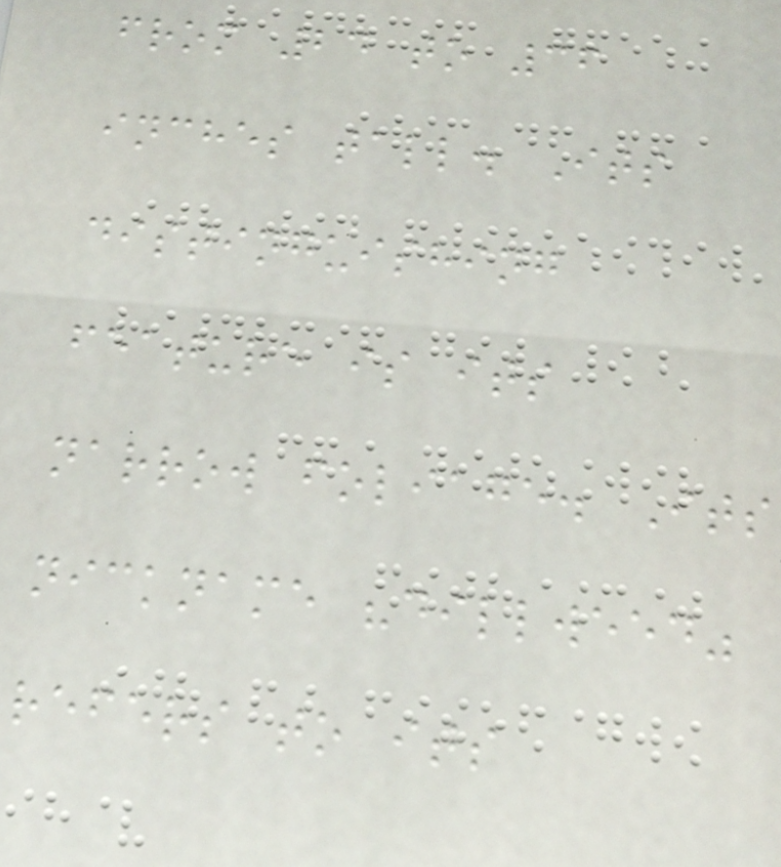from 24 to 36
inches tall. Its
distinguishing
feature is its
narrow foliage. Its
nickname "dillweed"
refers to its
